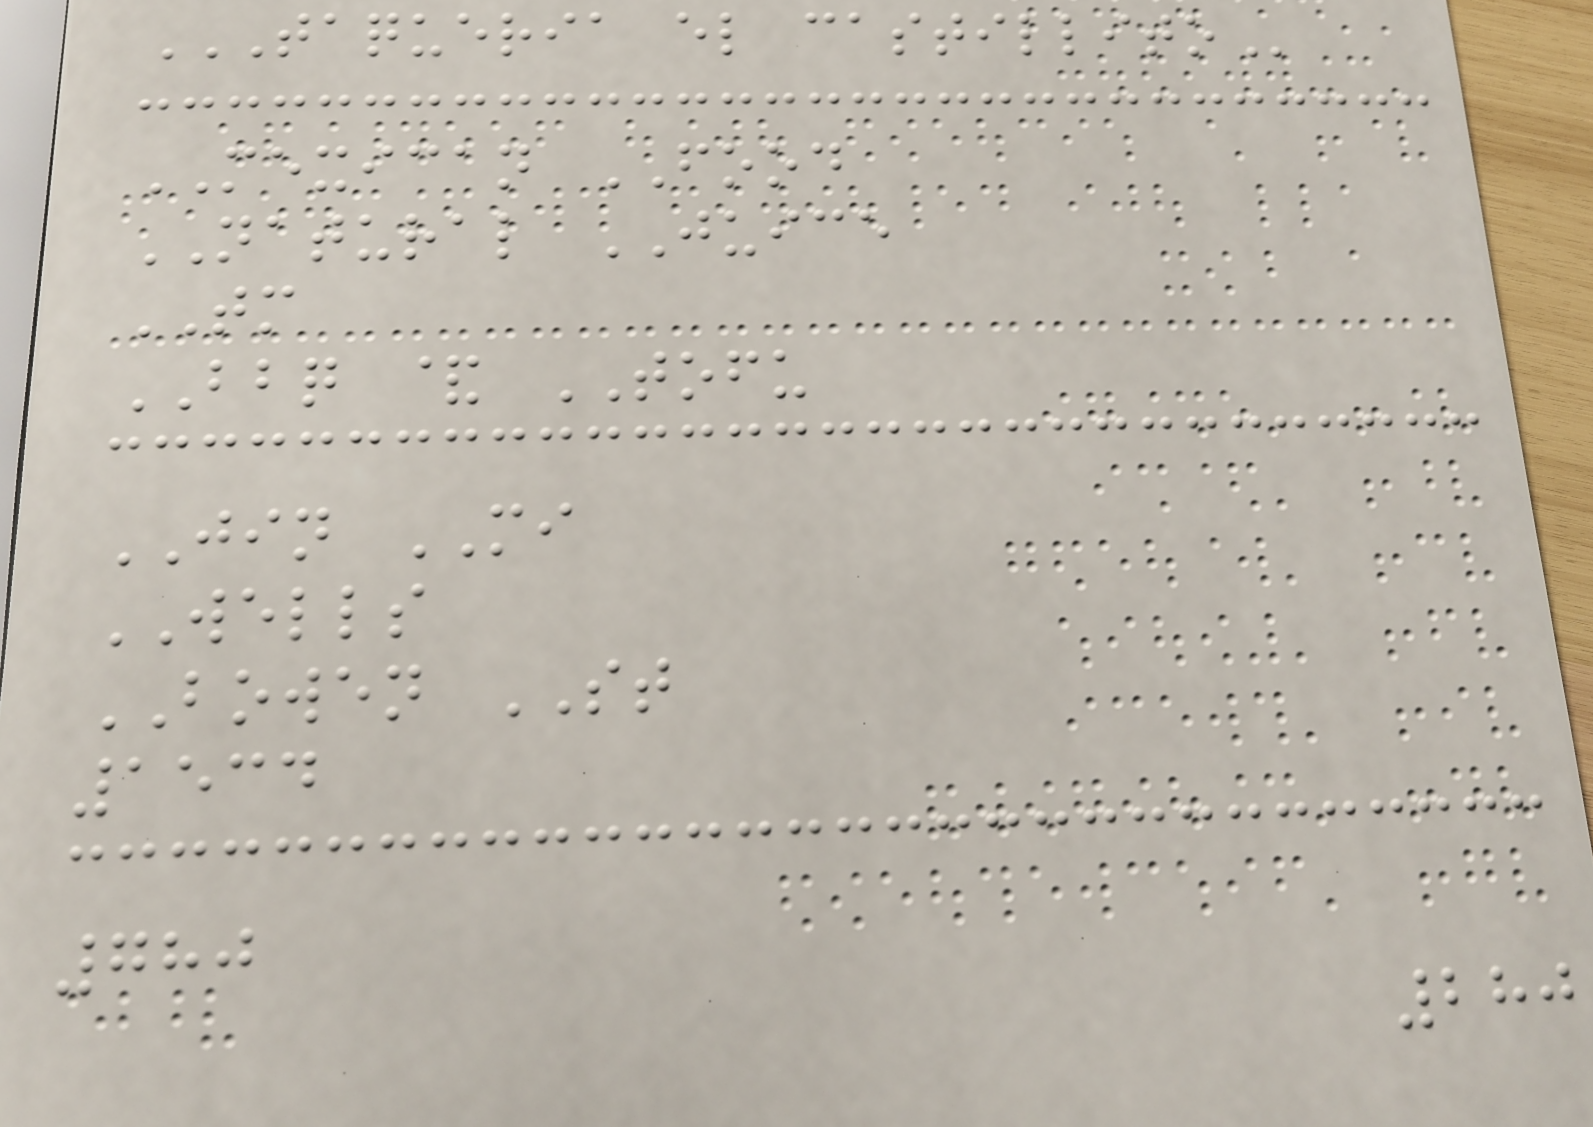TAQUERIA EL CASTILLITO
MEXICAN FOOD
NATURAL JUICE
TM
BBQ & TOFU
JIN MI
WELLS
BOWEN ST
1534
780
280
